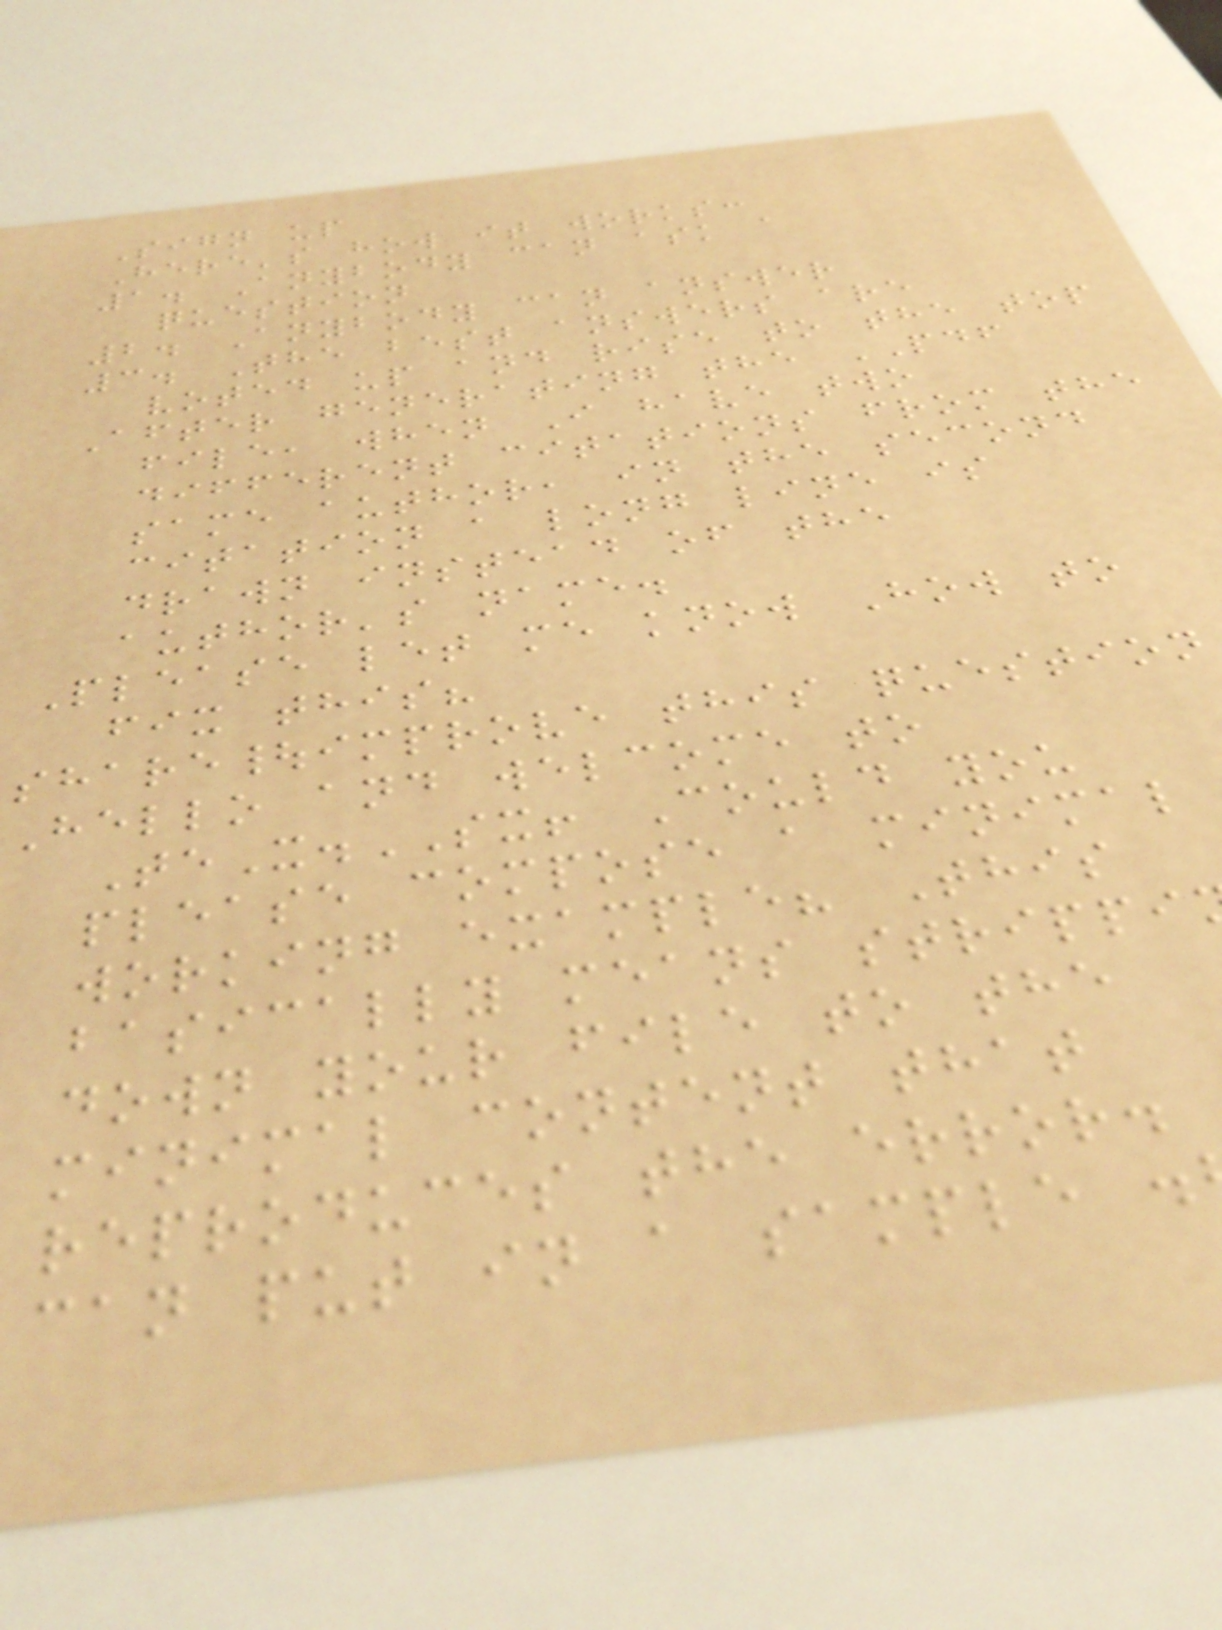Sign up
Here's how it works:
1. Anybody can ask a
question
2. Anybody can answer
3. The best answers are
voted up and rise to the top
After generating the PDF
file, when I have two
different citations from the
same author, in the second
citation a long line is
drawn instead of the
author's name.
Please let me know How to
fix this?
share|improve this question
Hello and welcome to
TeX.SX! Could you
please compose a minimal
working example? This
basically means strippi
down your file to the
minimal content that
reproduces the error.
can put in a sample .
